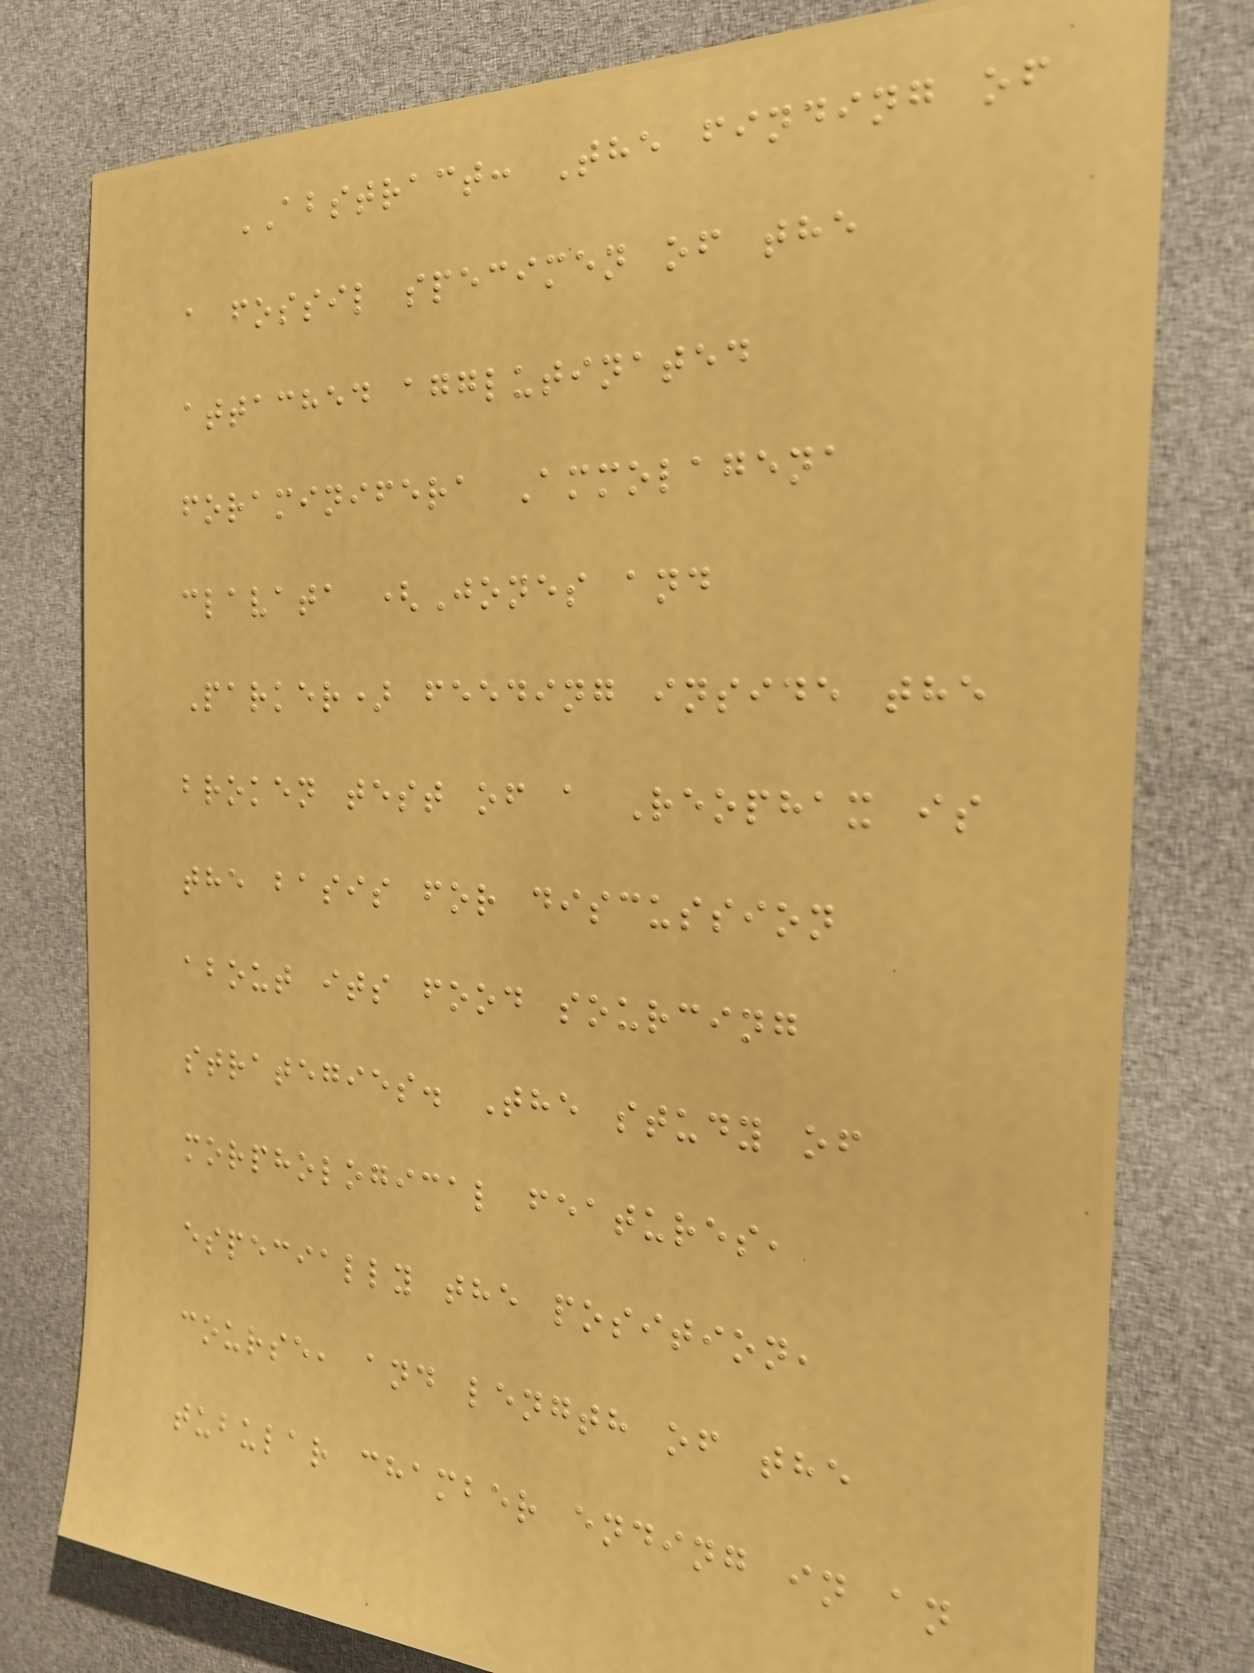ABSTRACT: The finding of
a fossil specimen of the
attached agglutinated
foraminifera Ammolagena
clavata (Jones and
Parker) feeding inside the
broken test of a Reophax is
the basis for discussion
about its food sourcing
strategies. The study of
morphological features,
especially the position,
course, and length of the
tubular chamber ending in an
